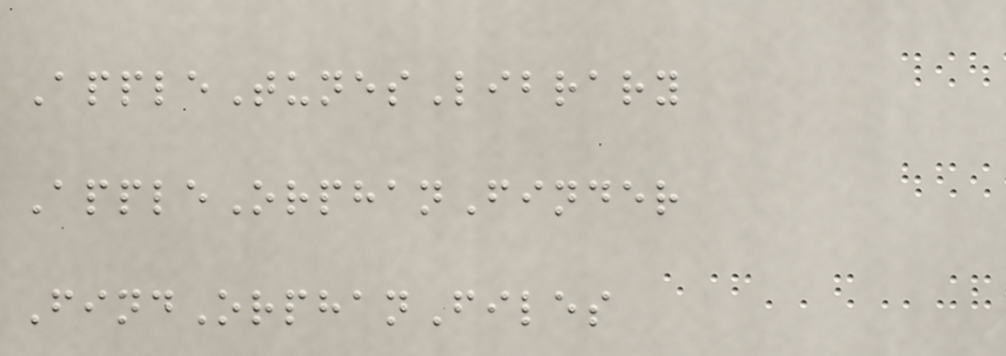AppleTunesLibrary
AppleOrphanFinder
FindOrphanFiles
